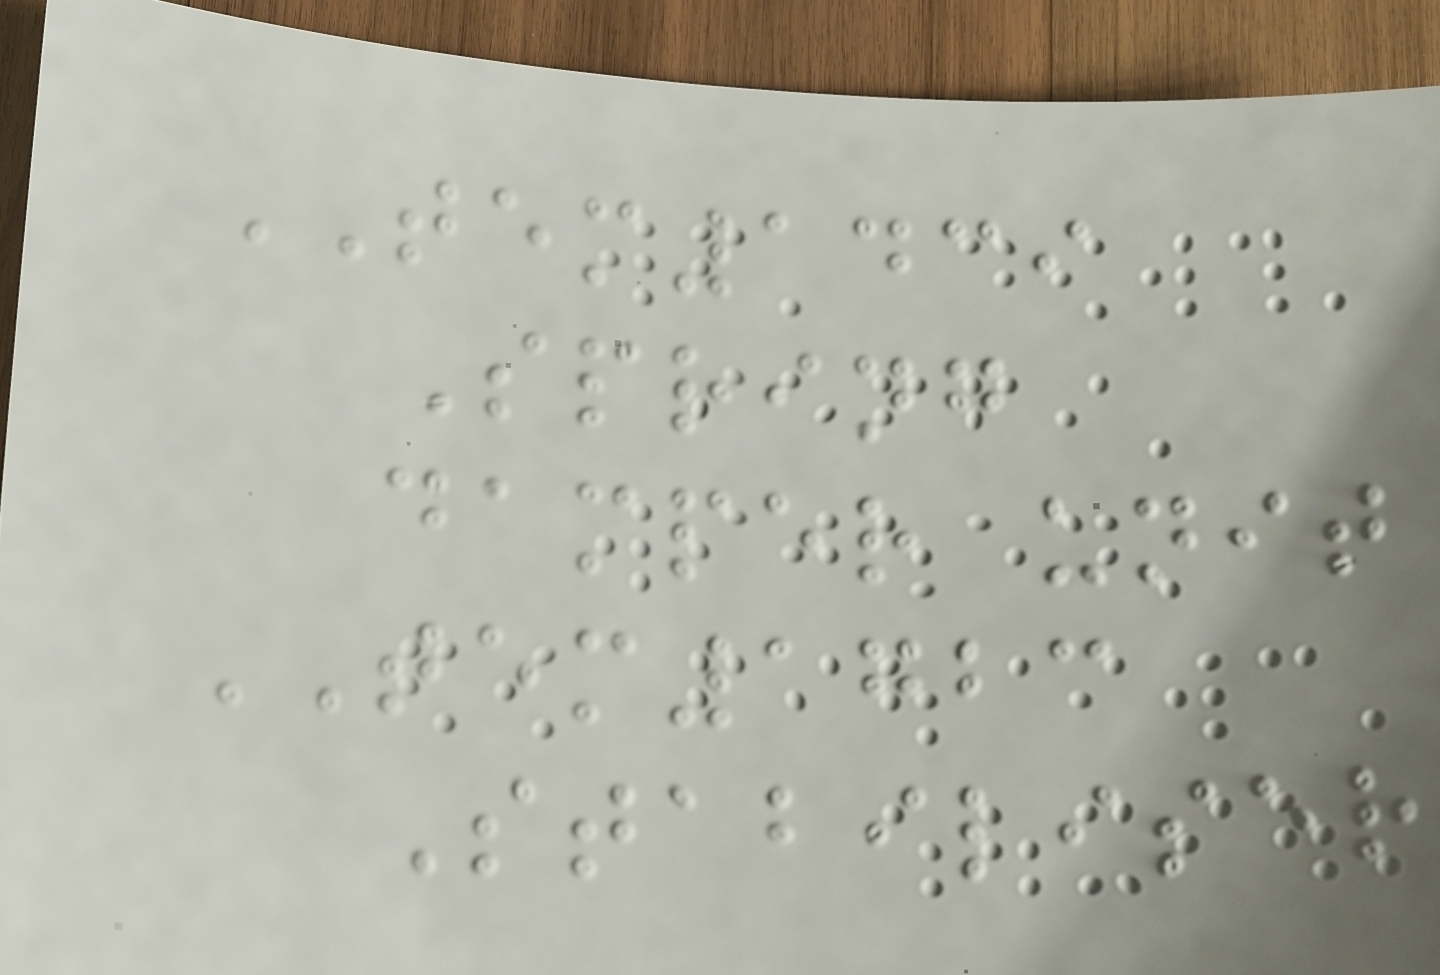TEM1439
Spring
damper unit
TEM1723
Stabiliser
